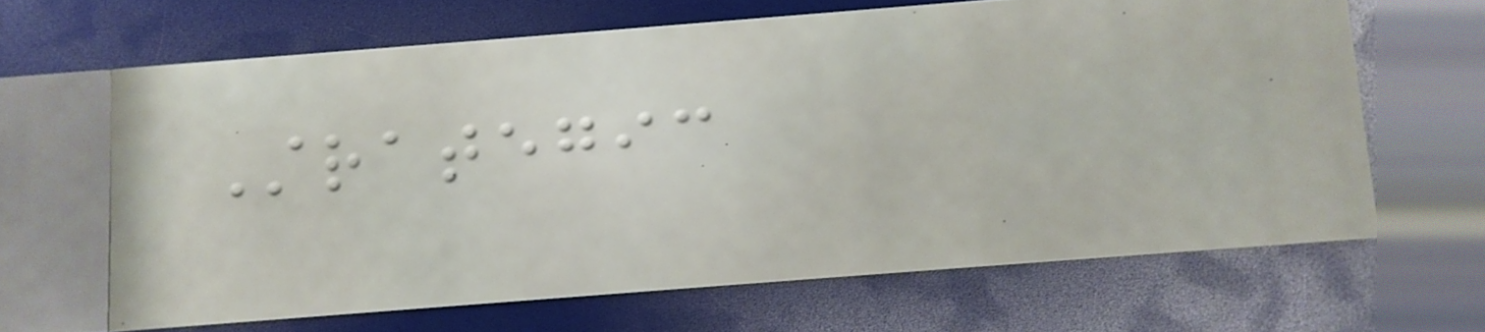Strategic
